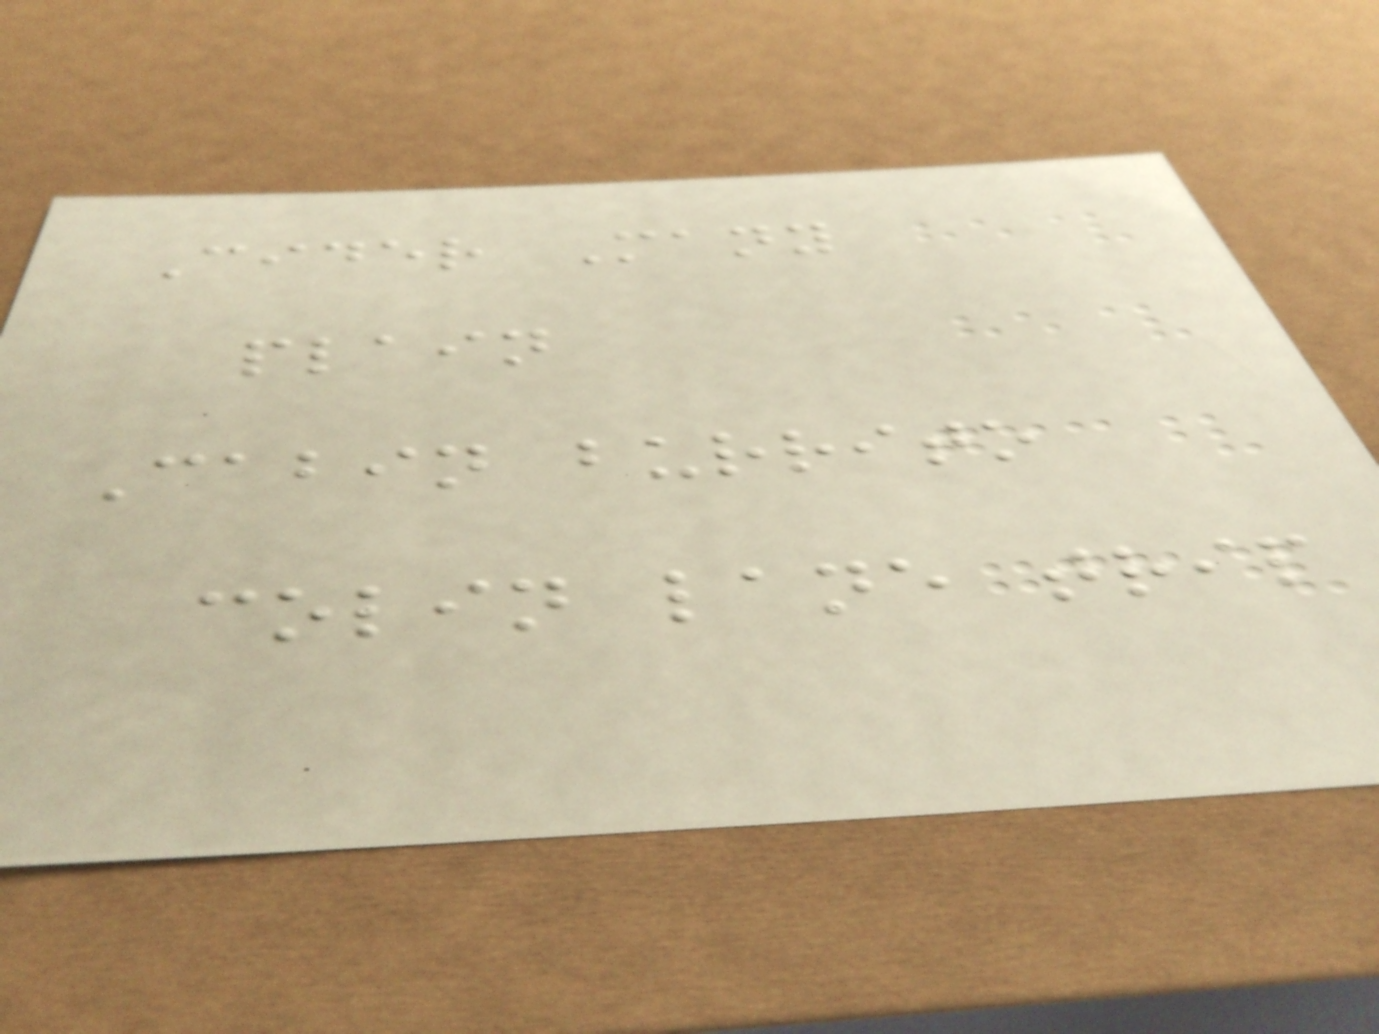Cider Many
plain
Cabin burrito
colin lane trip
